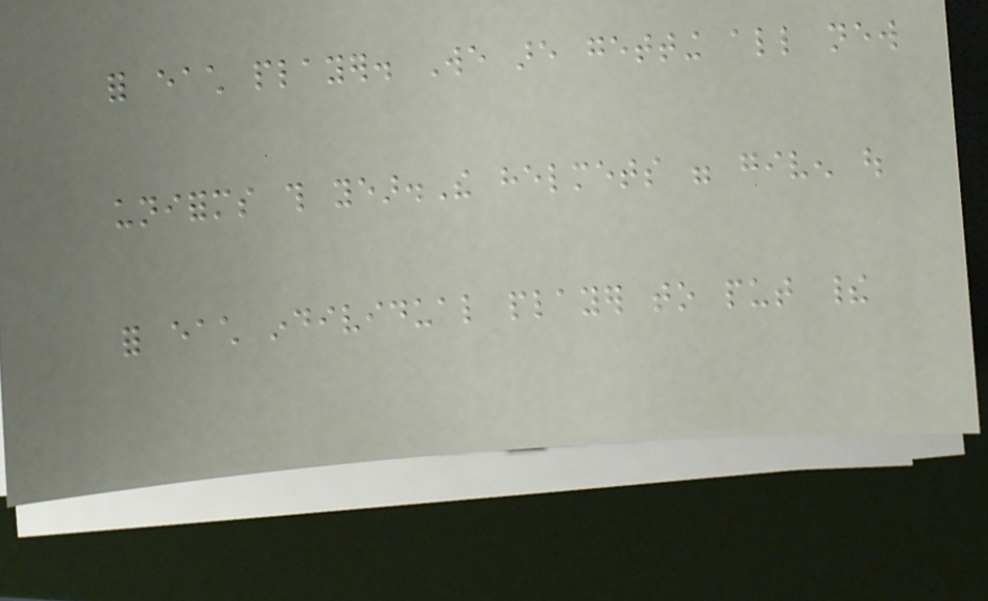for each player. We are getting all new
uniforms this year.The helmets were given out
for each individual player to put their
